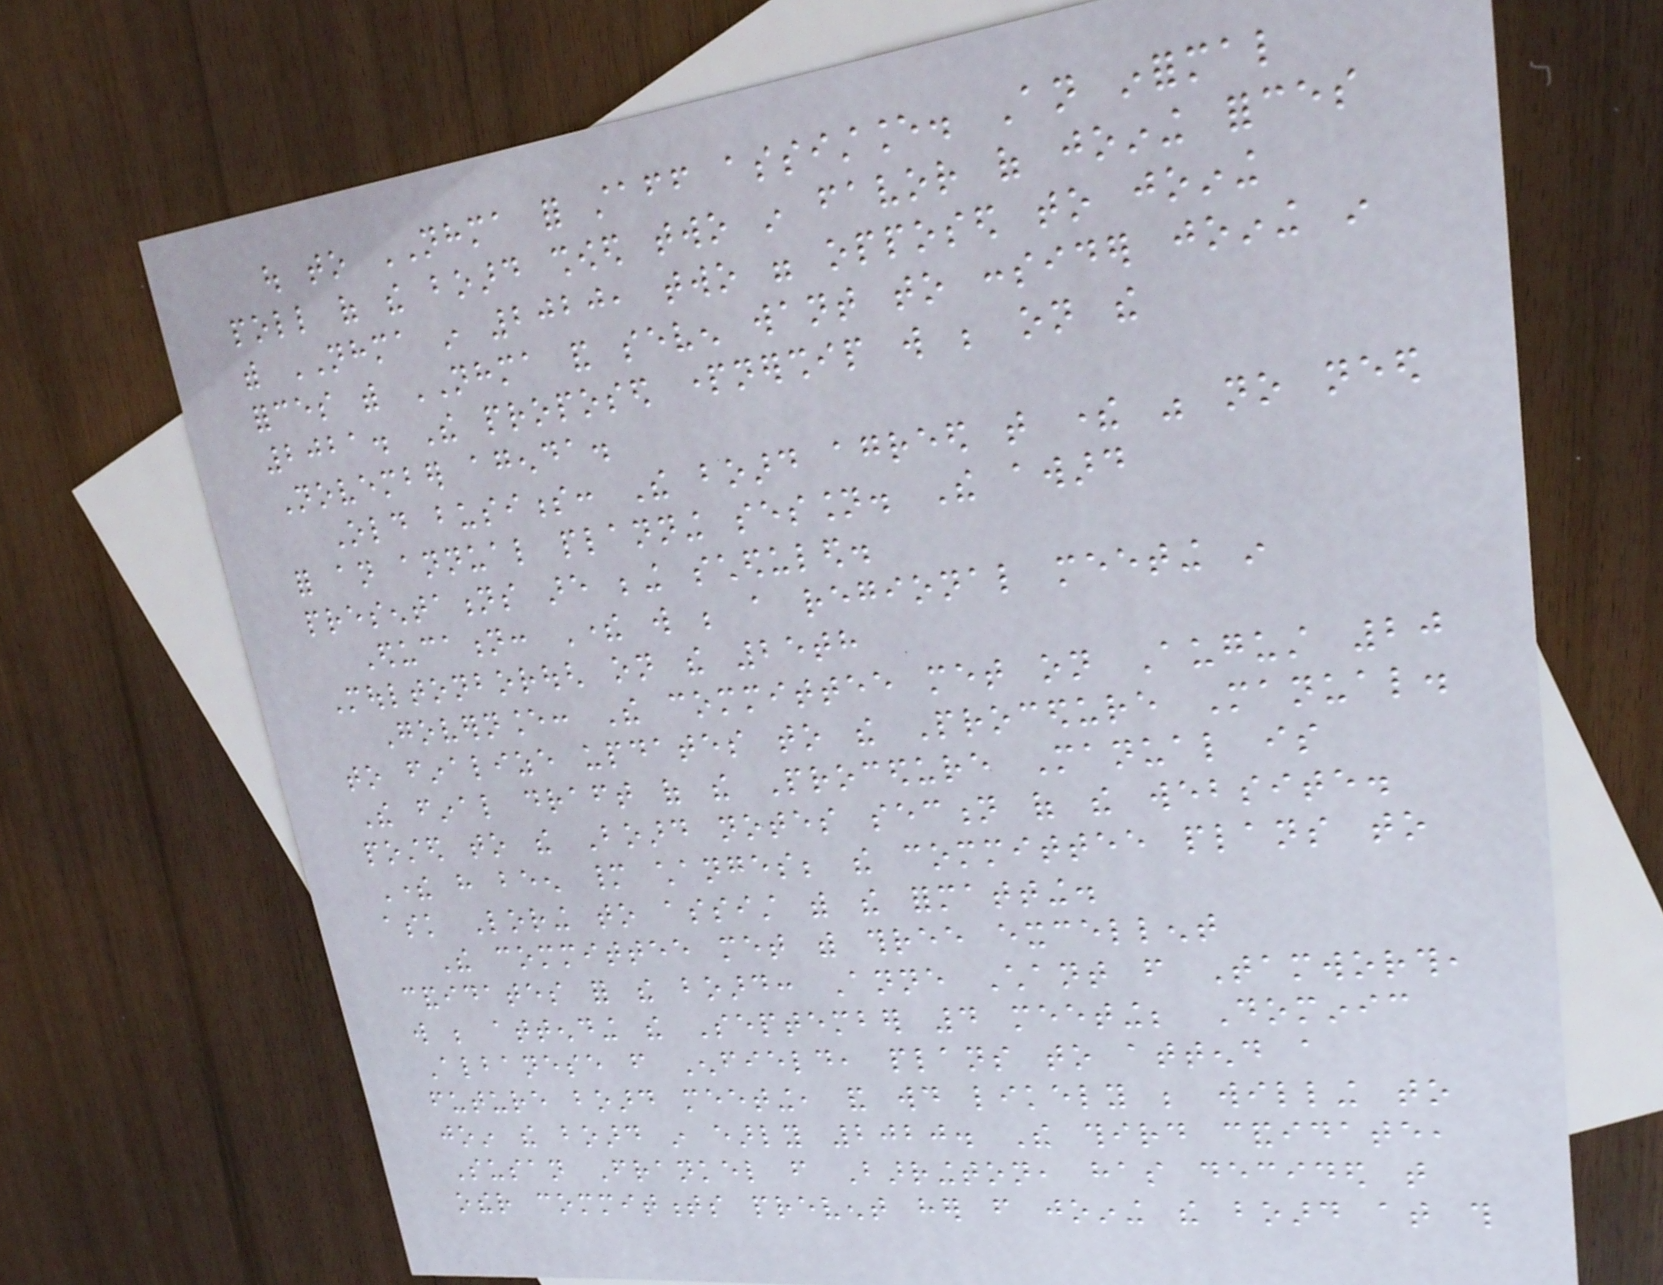out to NHMA for staff assistance. An informal
poll of the board showed two in favor of joining forces
with NHMA in 2020, two were opposed to joining
forces with NHMA and seven want to consider joining in
2021. The proposed partnership will be on the
November agenda.
Old business: The board agreed that there was no need
for an annual planning session. The award
presentations are being scheduled.
Education: There will be a regional meeting in
Moultonborough on the 25th
Governance: The committee met on August 20
to finalize updates to the Procedure Manual.
The final draft of the Procedure Manual is
posted to the Board notes section of the website.
There have been many changes; the committee plans to
ask Loring to assist with the formatting.
The committee met with three excellent
candidates for the board: Anne Chant from Tamworth,
will be attending the September 4 meeting; Dominic
Albanese from Enfield, plans to attend a
future board meeting, and would likely be willing to
join the board in early 2020. The third candidate,
Susan Frankel from Barrington, has decided that
other commitments prevent her from joining the board at this
